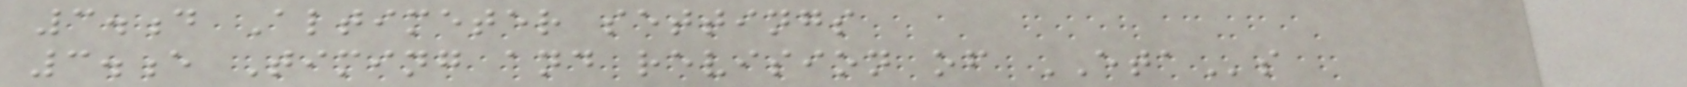3.d Altimeter settings
3.e Timing and revision of ETAs
